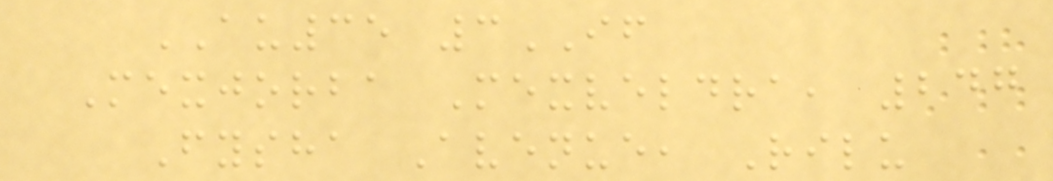AU35 3IF
Mexjorba Mexveldra, 247
Fysha Avenue, Rilu
